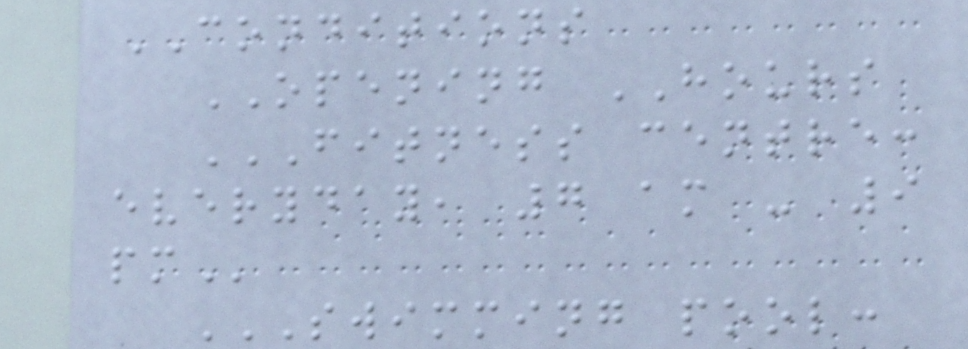CONDITIONS
OPENING HOURS
FITNESS CENTRE:
EVERYDAY, 7 AM - 9
PM
SWIMMING POOL:
